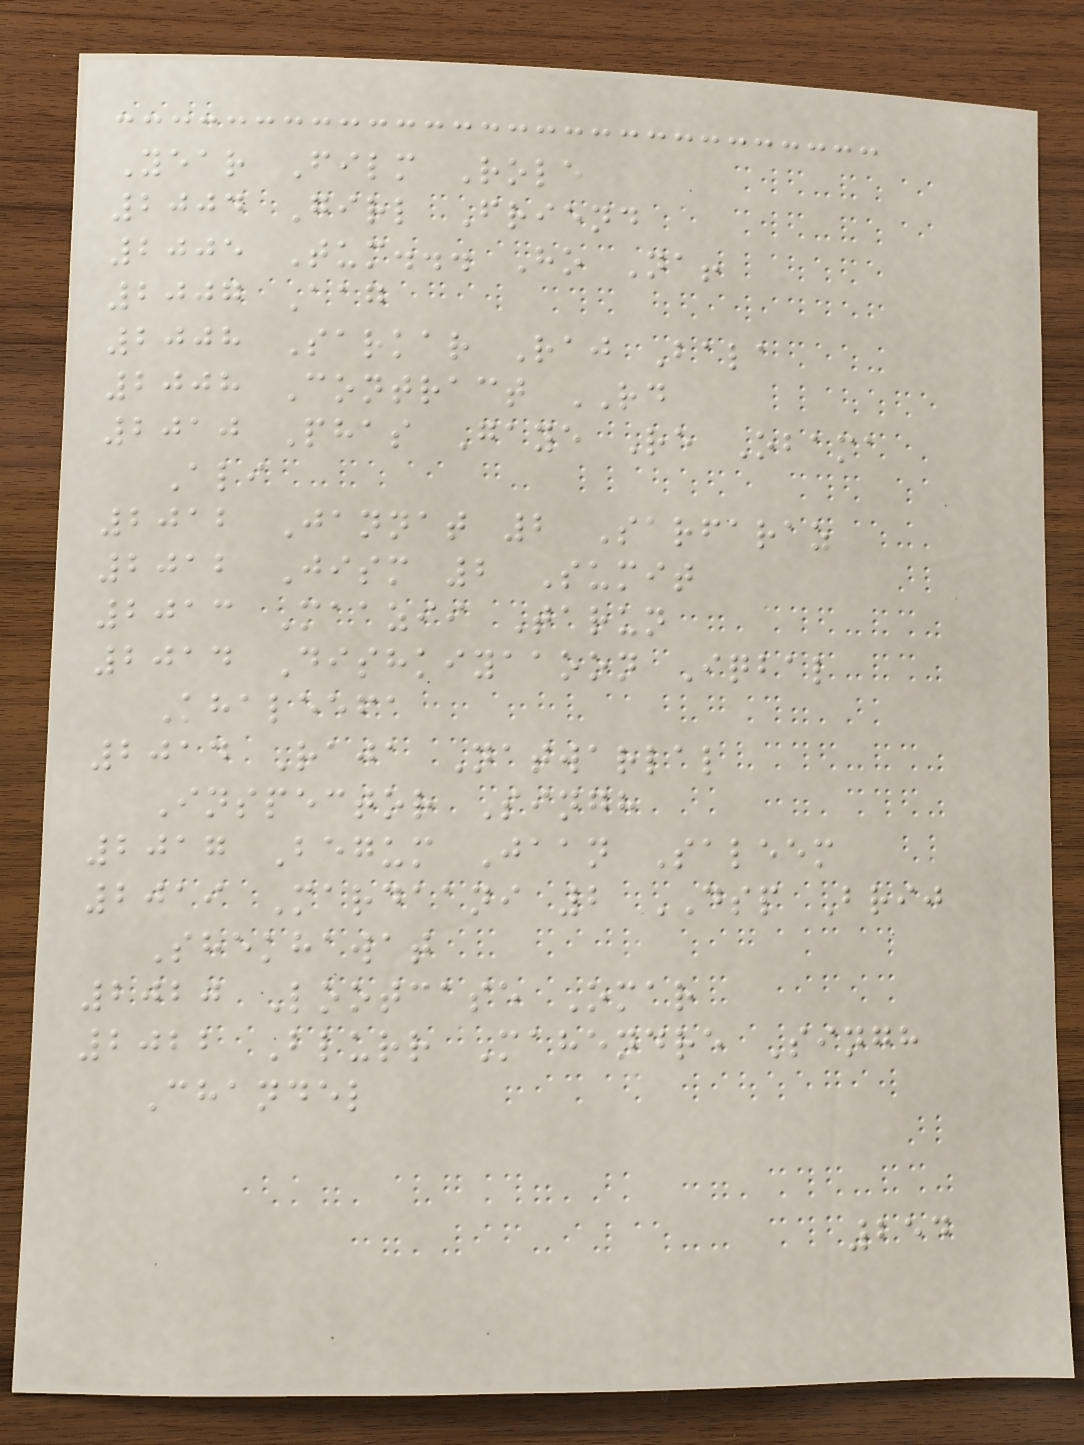Year Film Role
2004 Girl Friend
2005 Tum... Ho Na!
2007 Aag
2008 Sarkar Raj Bala
2008 Contract RD
2010 Phas Gaye Re Obama
Ali
2012 Jannat 2 Sarfaraz
2012 Jism 2 Sumit
2013 Maazii Tarun
2014 Dishkiyaaoon Iqbal
Khaleefa
2014 Raja Natwarlal
Inspector Singh
2017 Begum Jaan Saleem
2019 Mardaani 2 DSP Brij
Shekhawat
2020 Lootcase Omar
2022 Blurr Mahendre Singh
Chandel
254
